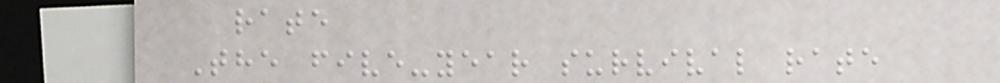rate
The five-year survival rate
